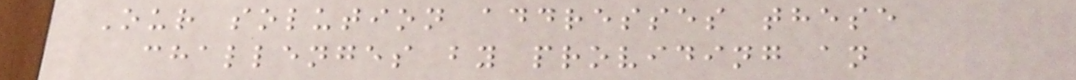Our solution addresses these
challenges by providing an
